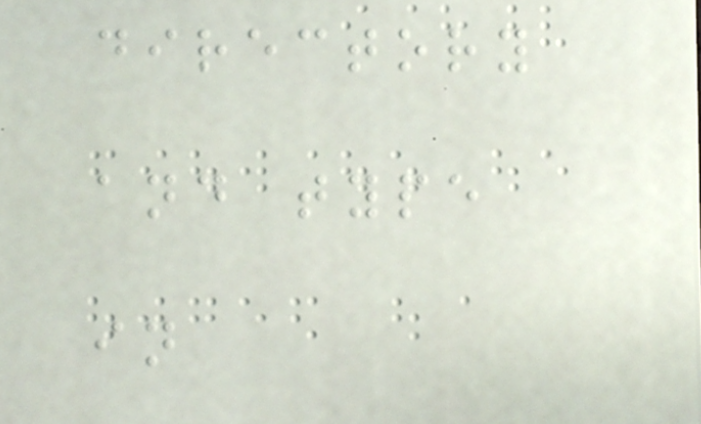directory
and type
in
